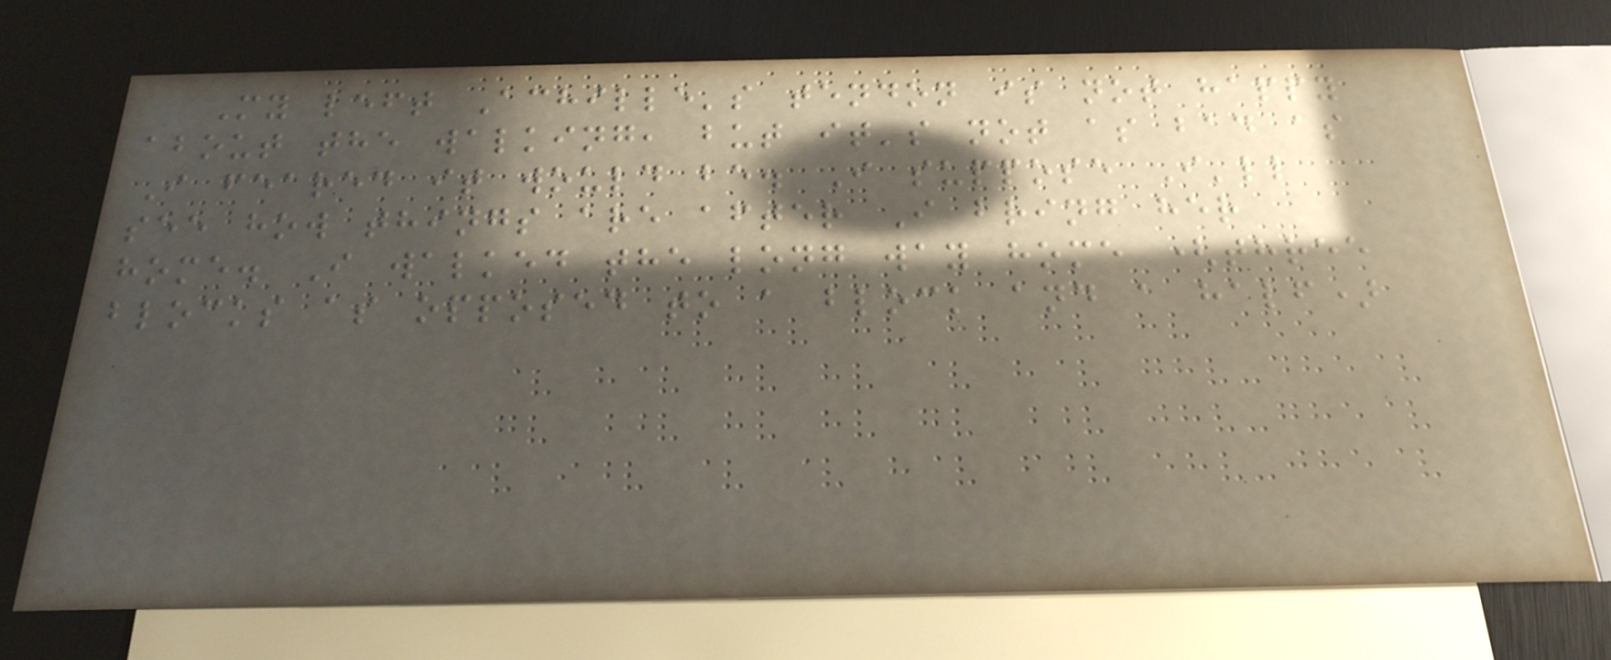My left Achille's tendon is not happy
about the walking, but it's not as bad as
I feared it would be. I suppose I'll
see how things are after I bring her
home. I walked the long way home (three
blocks as opposed to a block and a half)
